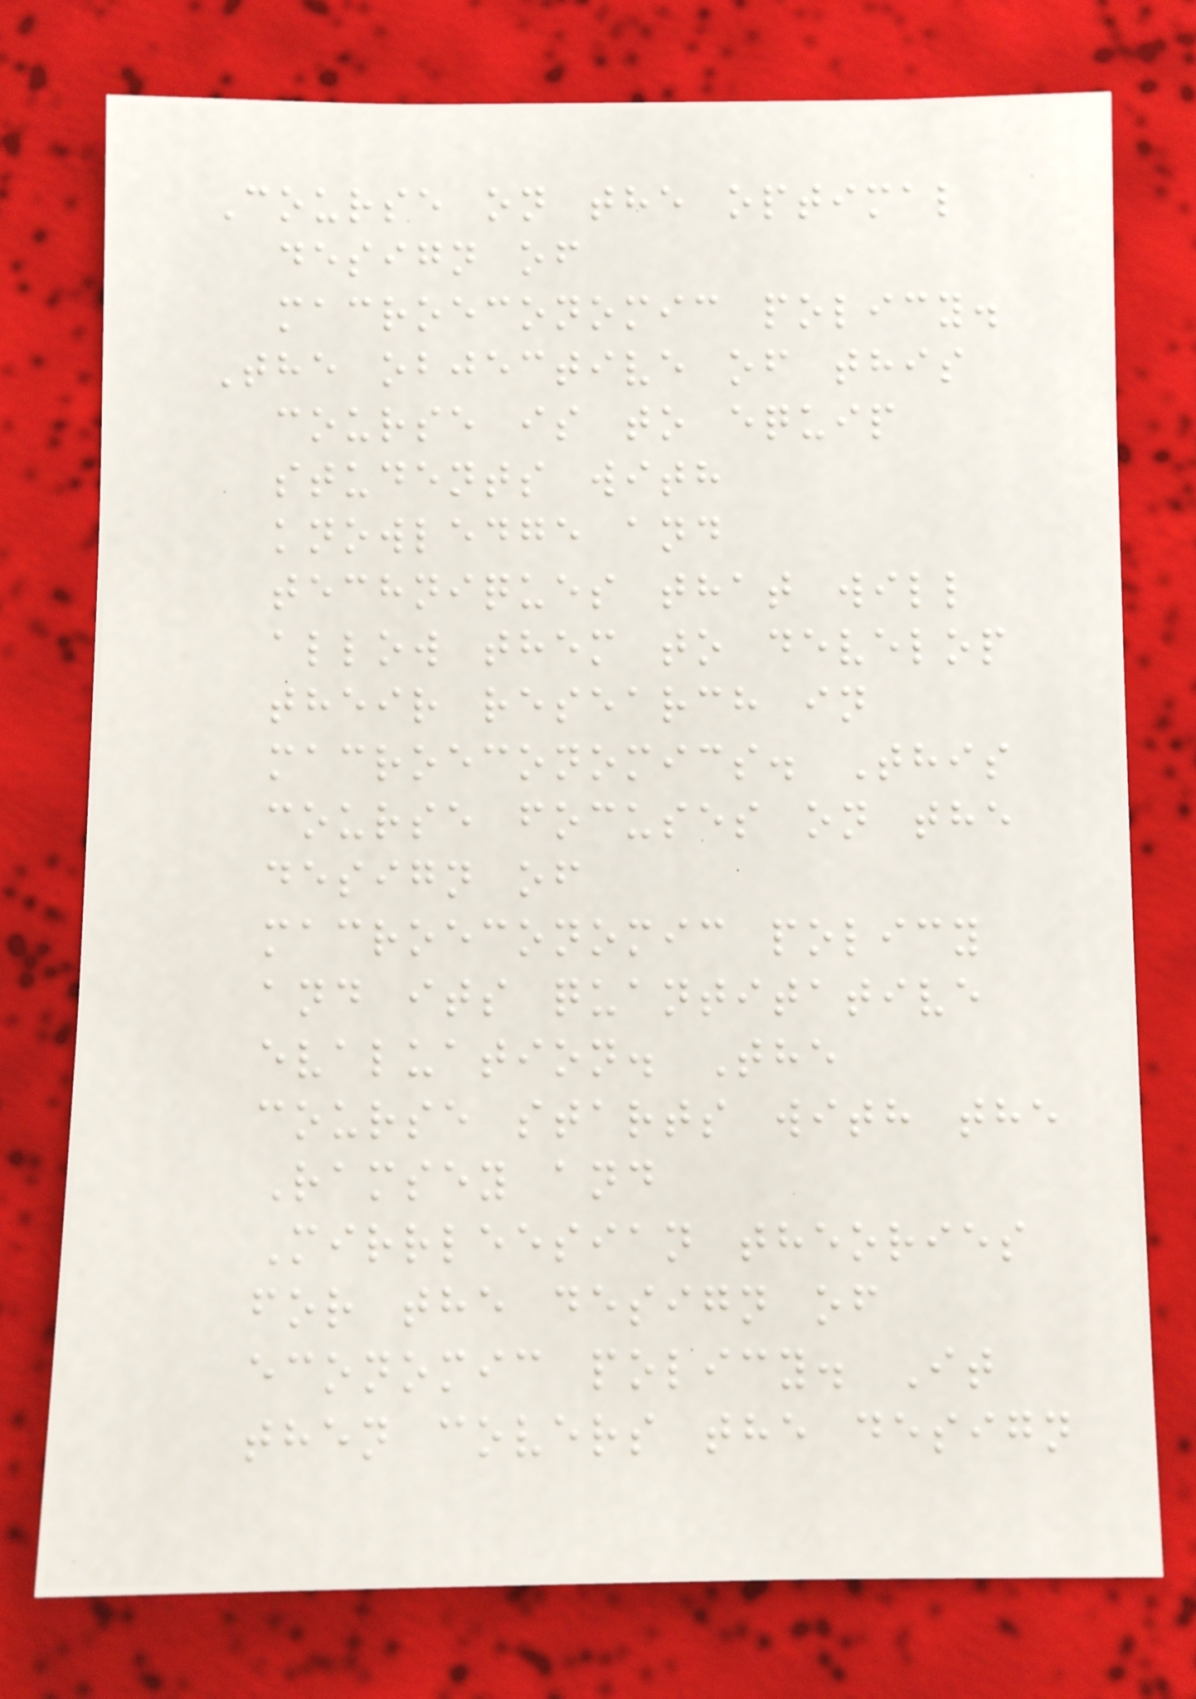Course on the optimal
design of
macroeconomic policy.
The objective of this
course is to equip
students with
knowledge and
techniques that will
allow them to develop
their research in
macroeconomics. This
course focuses on the
design of
macroeconomic policy
and its quantitative
evaluation. The
course starts with the
Ramsey and
Mirrleesian theories
for the design of
economic policy. It
then covers the design
